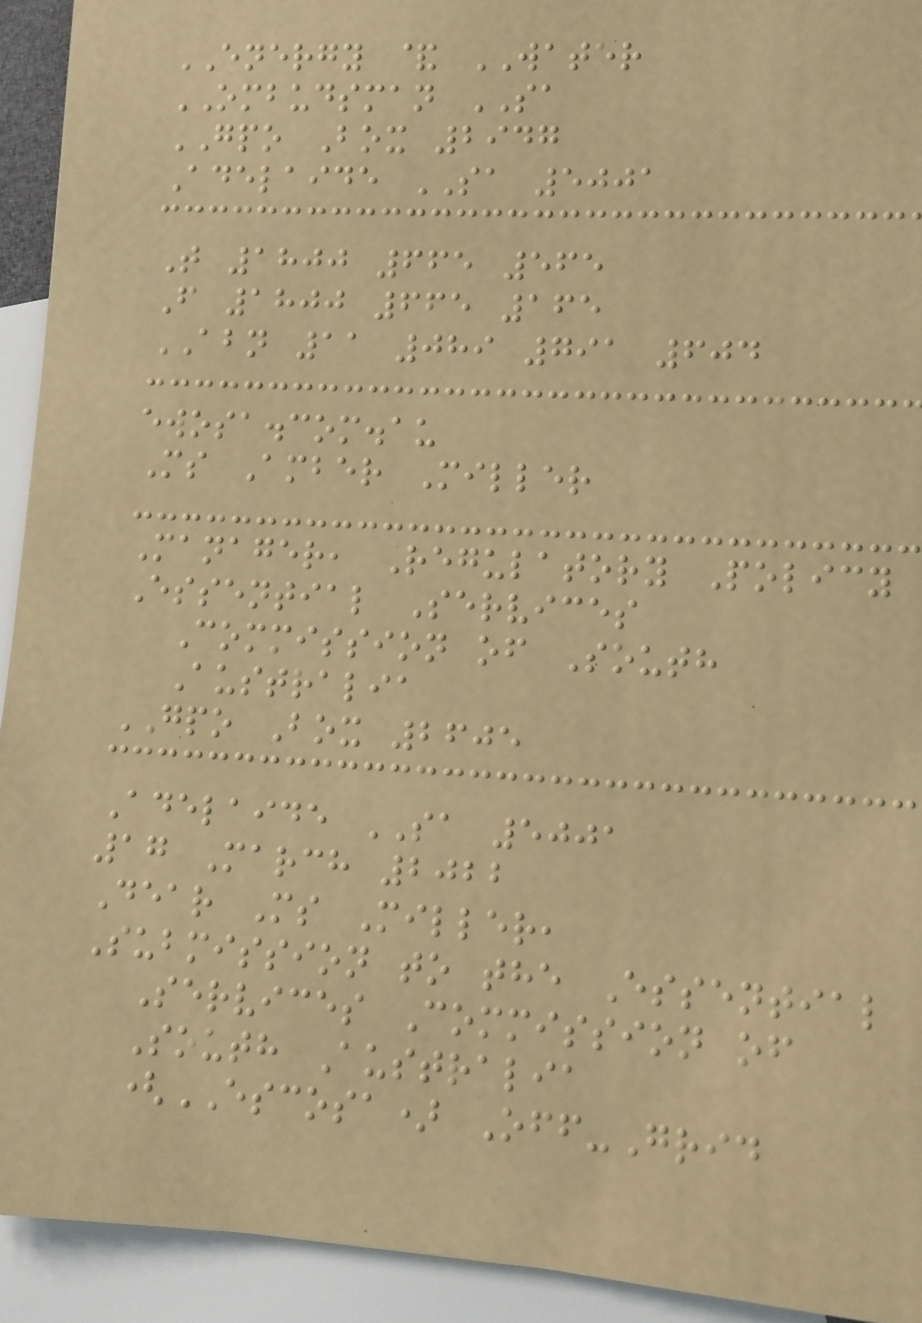ENERGY & WATER
OMBUDSMAN SA
GPO Box 2947
Adelaide SA 5001
T 1800 665 565
F 1800 665 165
ABN 11 089 791 604
ewosa.com.au
Ms Amber Miller
Manager, Regulatory Policy
Essential Services
Commission of South
Australia
GPO Box 2605
Adelaide SA 5001
17 March 2022
Dear Ms Miller,
Submission to the Essential
Services Commission of
South Australia
(ESCOSA) Off-Grid
